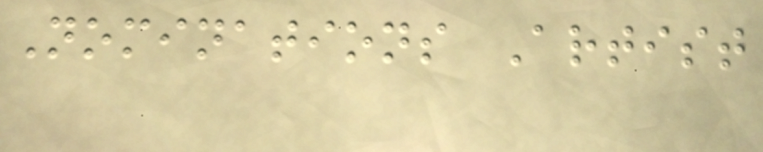Nominations Artist
